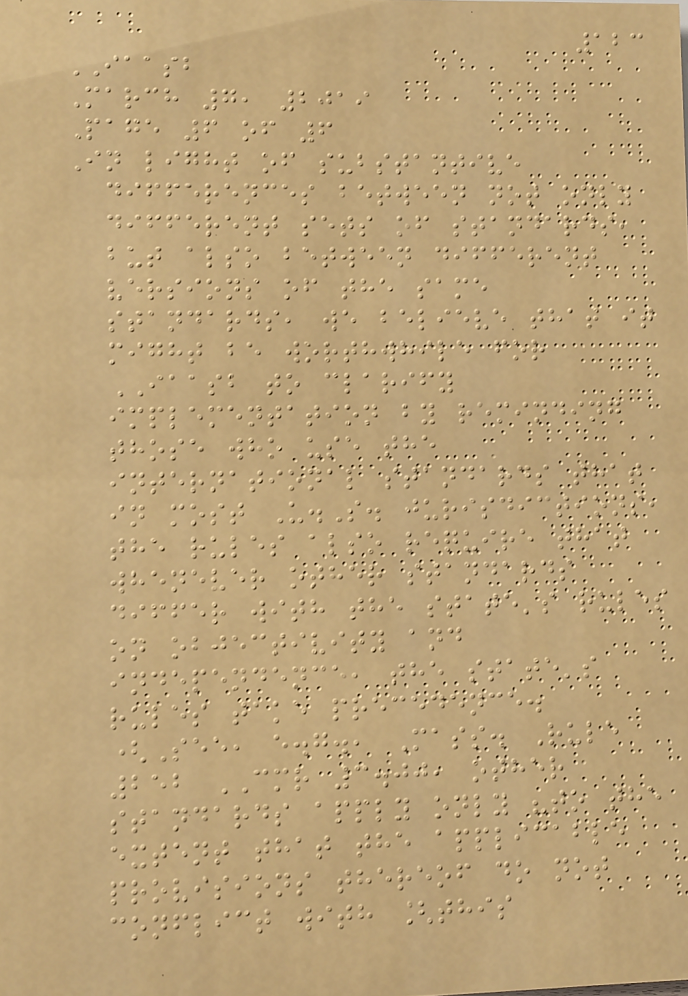123
IAASB
March 7, 2019
Page 6 of 6
In light of substantive
differences between not only
different sets of standards,
but also between different
versions of the same
standards, we believe that it
might be worthwhile for
IAASB to clarify
implementation by reminding
those who use the
international standards that
in most U.S. jurisdictions,
the rules also require that
whenever other standards
differ with the state's rules
on objectivity and
independence, the state's
rules take precedence.
(See, e.g., Mass. Rule
252 CMR 3.00, other
standards apply only "to the
extent that the applicable
provisions thereof do not
conflict with [this
